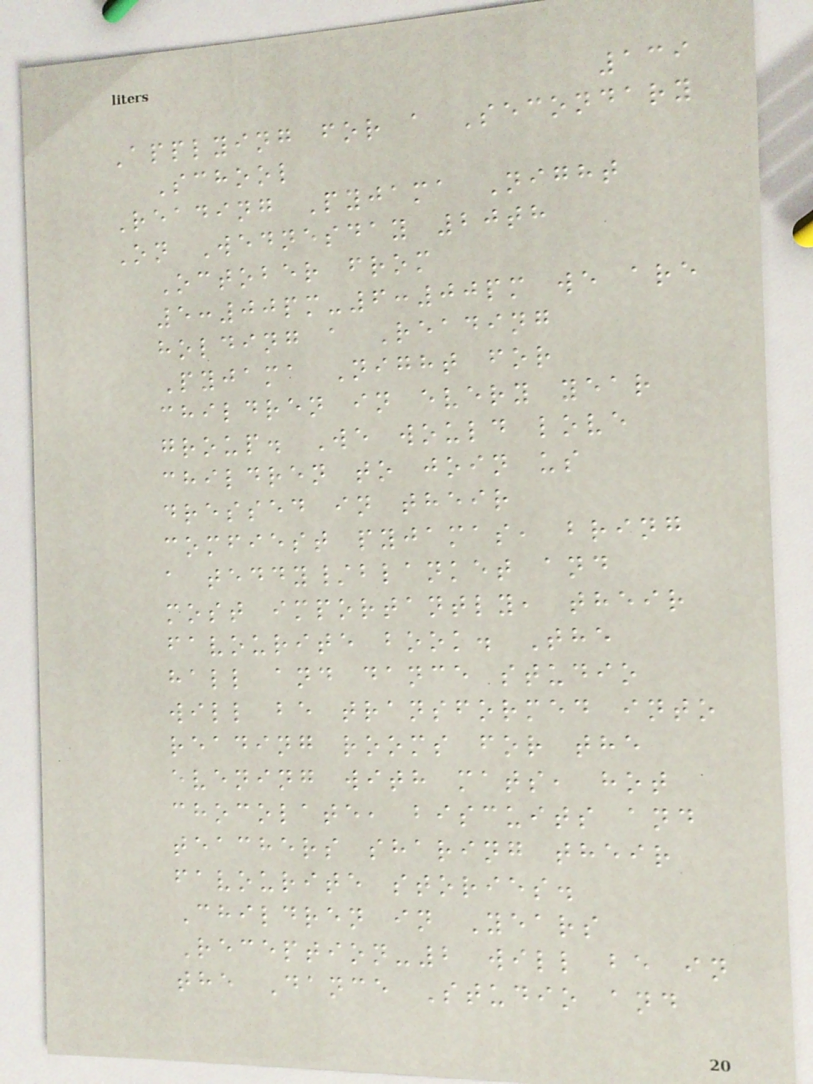139
Applying for a Secondary
School
Reading Pyjama Night
On Wednesday 20th
October from
5:00pm-6:00pm we are
holding a Reading
Pyjama Night for
children in every year
group. We would love
children to join us
dressed in their
comfiest pyjamas, bring
a teddy/blanket and
most importantly, their
favourite book. The
hall and dance studio
will be transformed into
reading rooms for the
evening with mats, hot
chocolate, biscuits and
teachers sharing their
favourite stories.
Children in Years
Reception-2 will be in
the Dance Studio and
